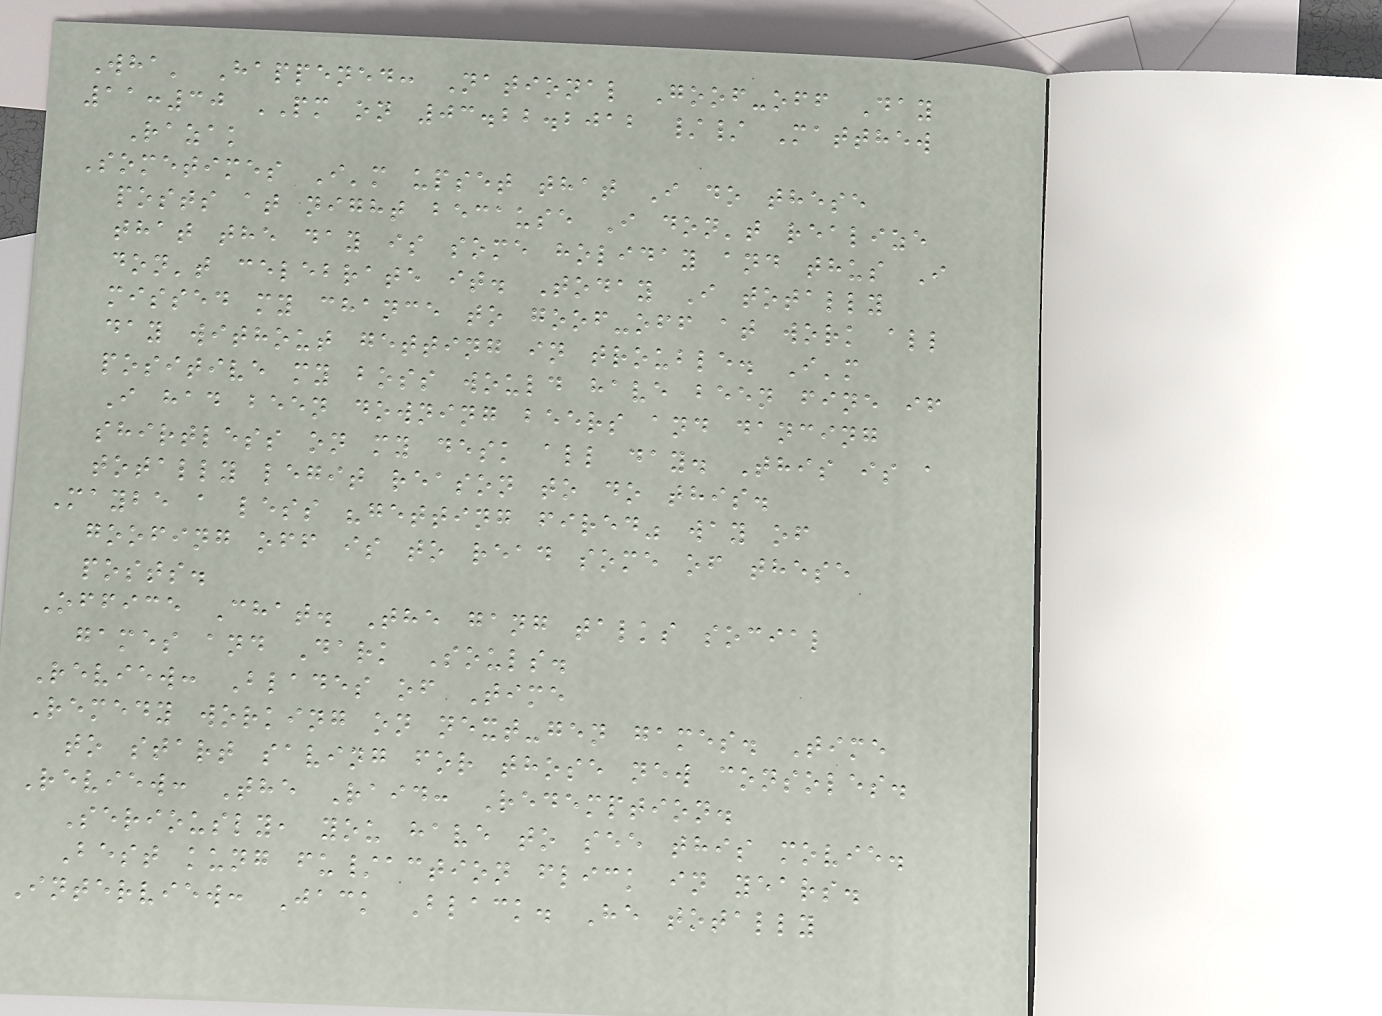Wha' Happened: National Goof-off Day
11:30 PM on 03.22.2012 // Matthew
Razak
Sometimes I'm upset that I do these
posts at night because I don't realize
that the day is some holiday and thus I
don't celebrate it. Today I totally
missed my chance to goof-off at work all
day without getting in trouble. I'm
positive my boss would have been fine if
I had been downing beers and dancing
shirtless on my desk all day. This is a
totally legit reason to do this.
Maybe a less "getting fired" way of
goofing off is to read some of these
posts.
Office Chat. The gang talks social
games and Dark Souls.
Review: Blades of Time
Remedy working on next-gen games. Time
to start saving for those new consoles.
Review: The Raid: Redemption.
Seriously, you have to see this movie.
Best kung fu/action flick in years.
Interview: Jack Black. He totally
